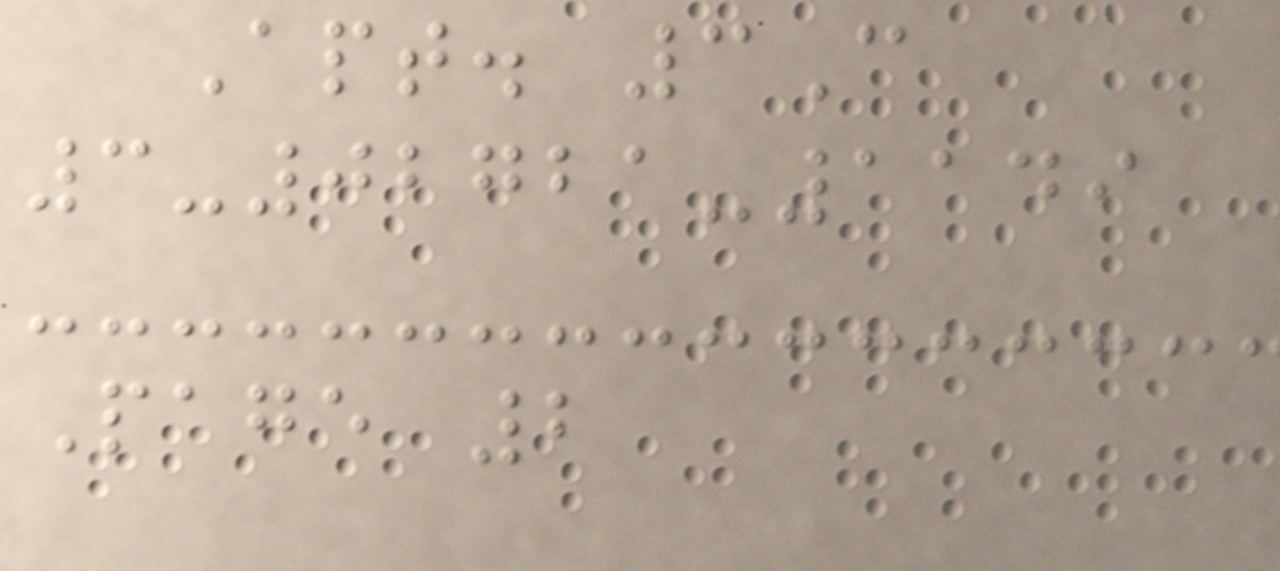Apt. 3C
3-02721-1149
Page 2
